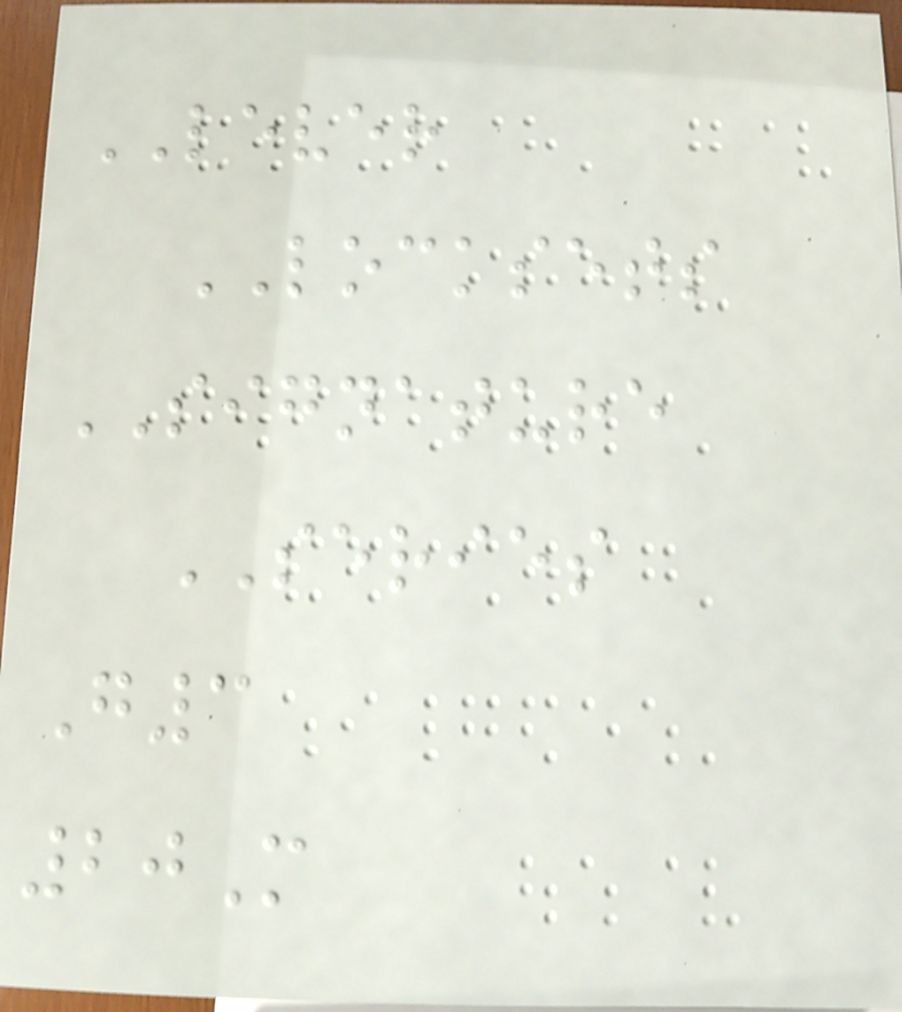LEVER
LOCKSETS
SIGNATURE
SERIES
G3
20M
